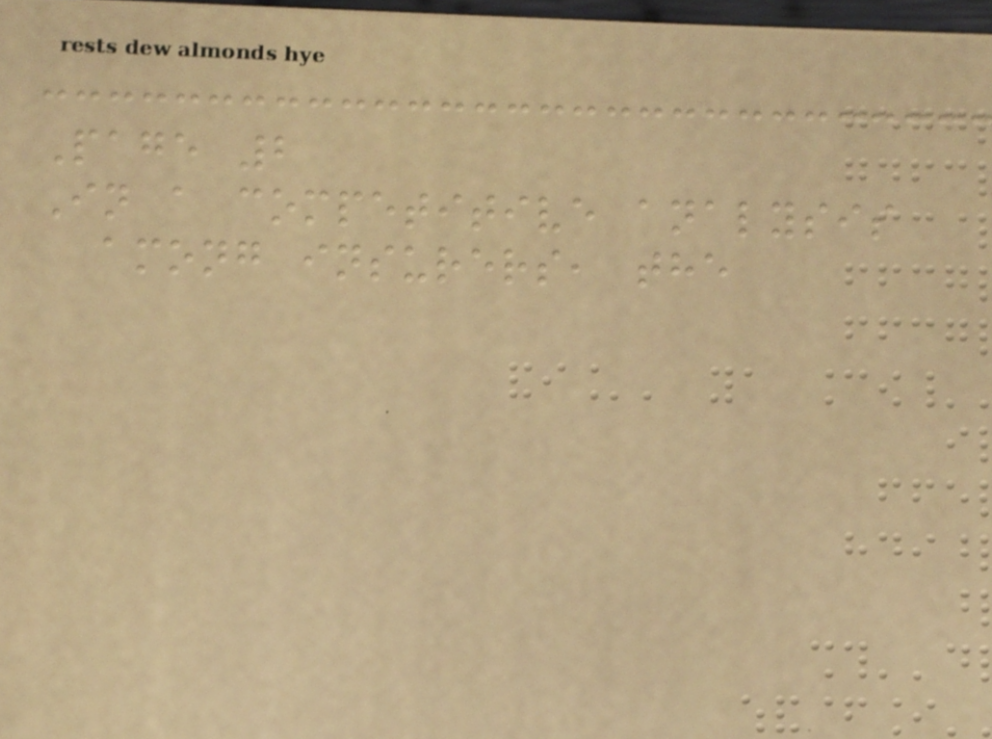Page 2
In a competitive analysis
among insurers, the
